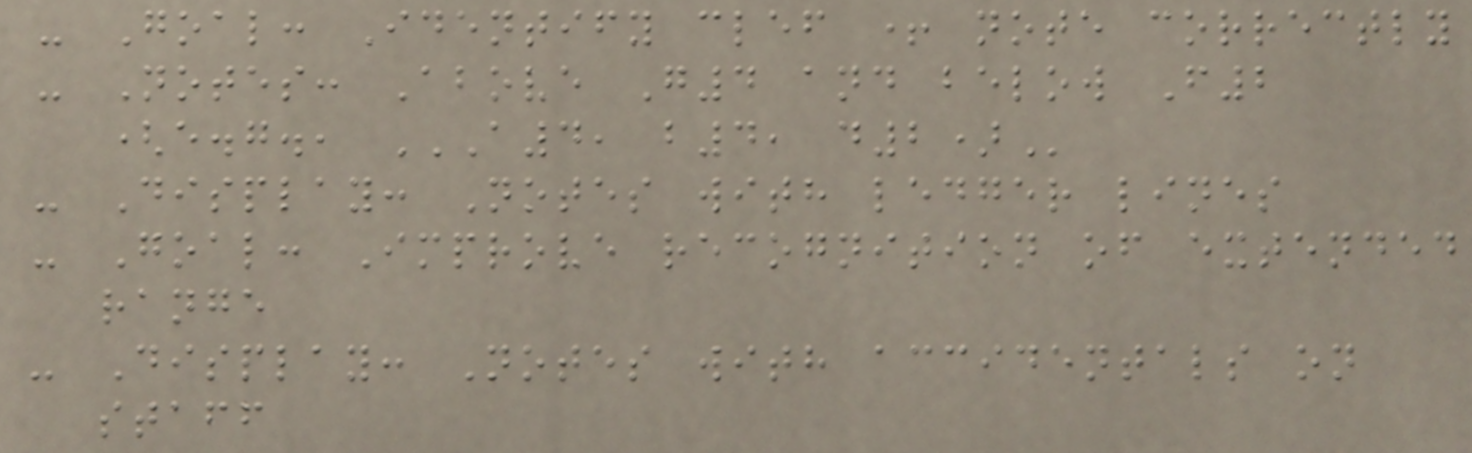- Goal: Identify clef + note correctly
- Notes: Above G4 and below F2
(e.g., A4, B4, D2)
- Display: Notes with ledger lines
- Goal: Improve recognition of extended
range
- Display: Notes with accidentals on
staff
